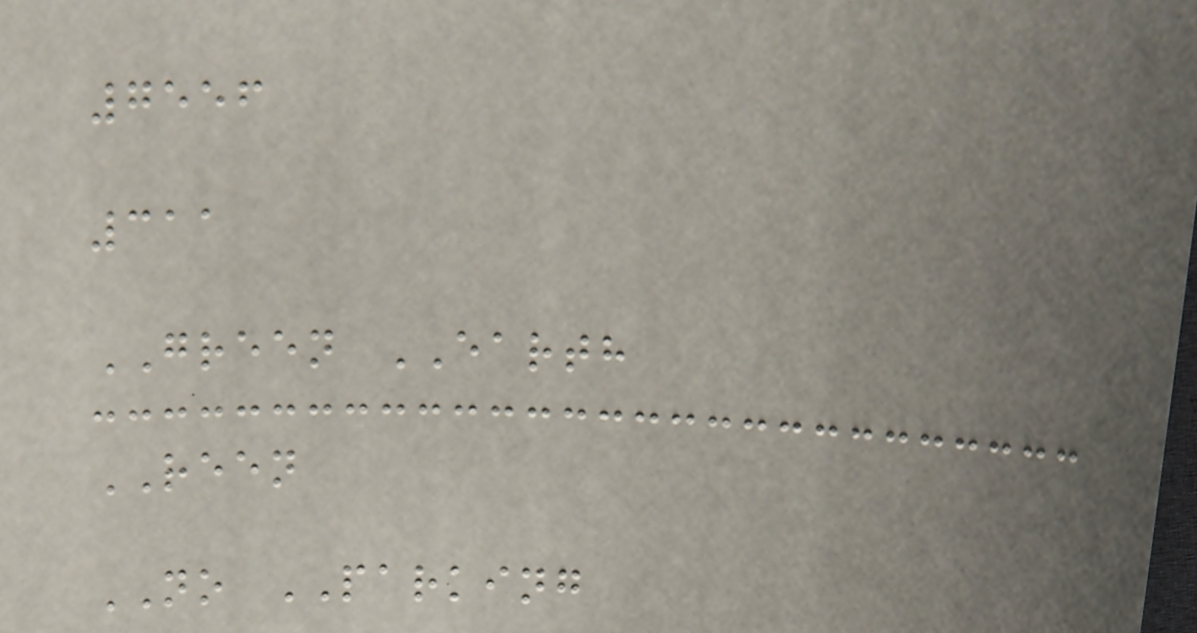7556
311
GREEN EARTH
REEN
NO PARKING
